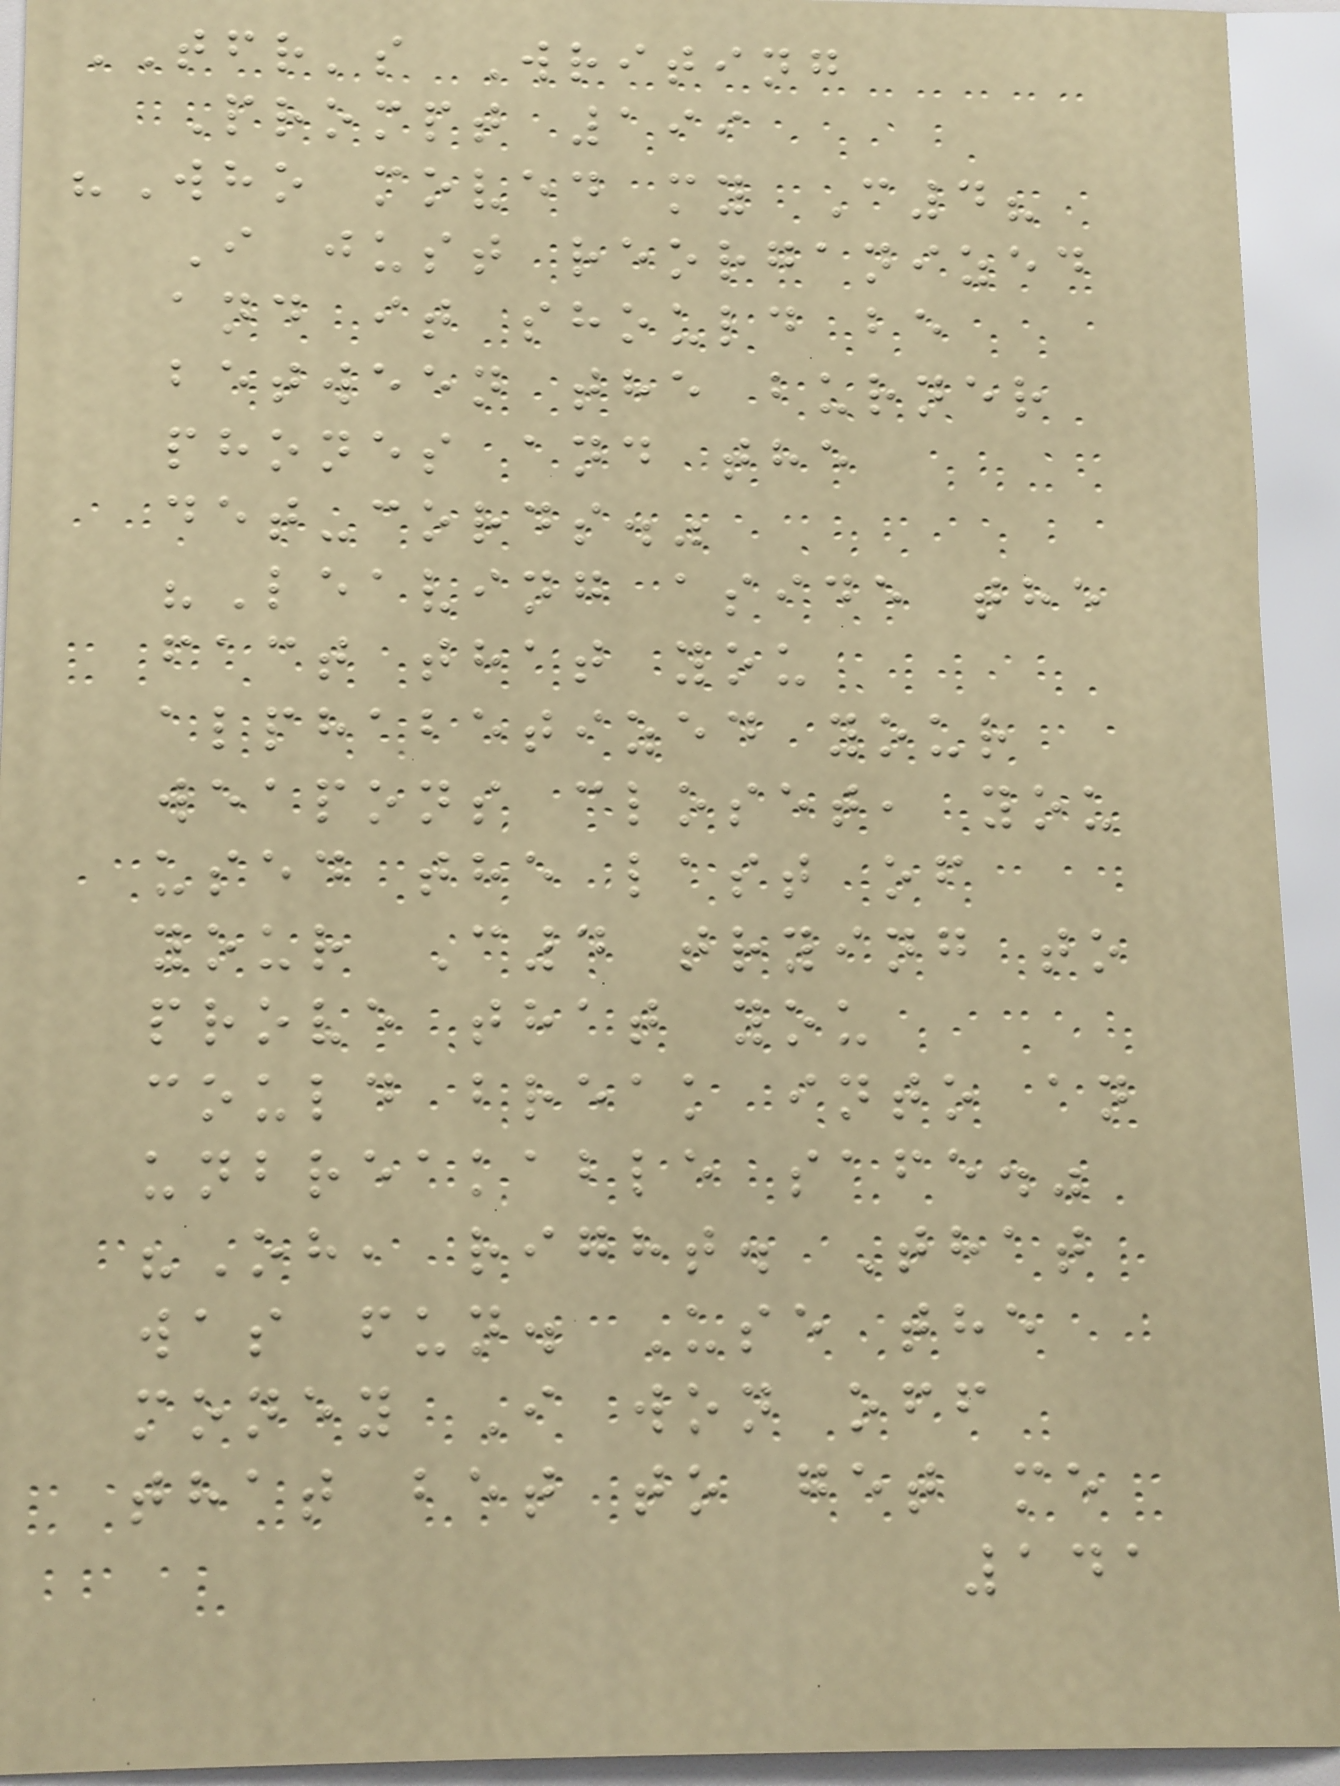TFR's Writing
Prompt 199
"Who moved my C4?
I just reorganized
and it should be
between the burner
phones and the
det-cords."
"Leaving aside the
fact that you
alphabetized your
weapons closet, you
used the last of
your C4 trying to
prove that you
could break into an
unbreakable safe."
"Oh, right. That
was fun. Use the
money I won off
that bet to get me
141
